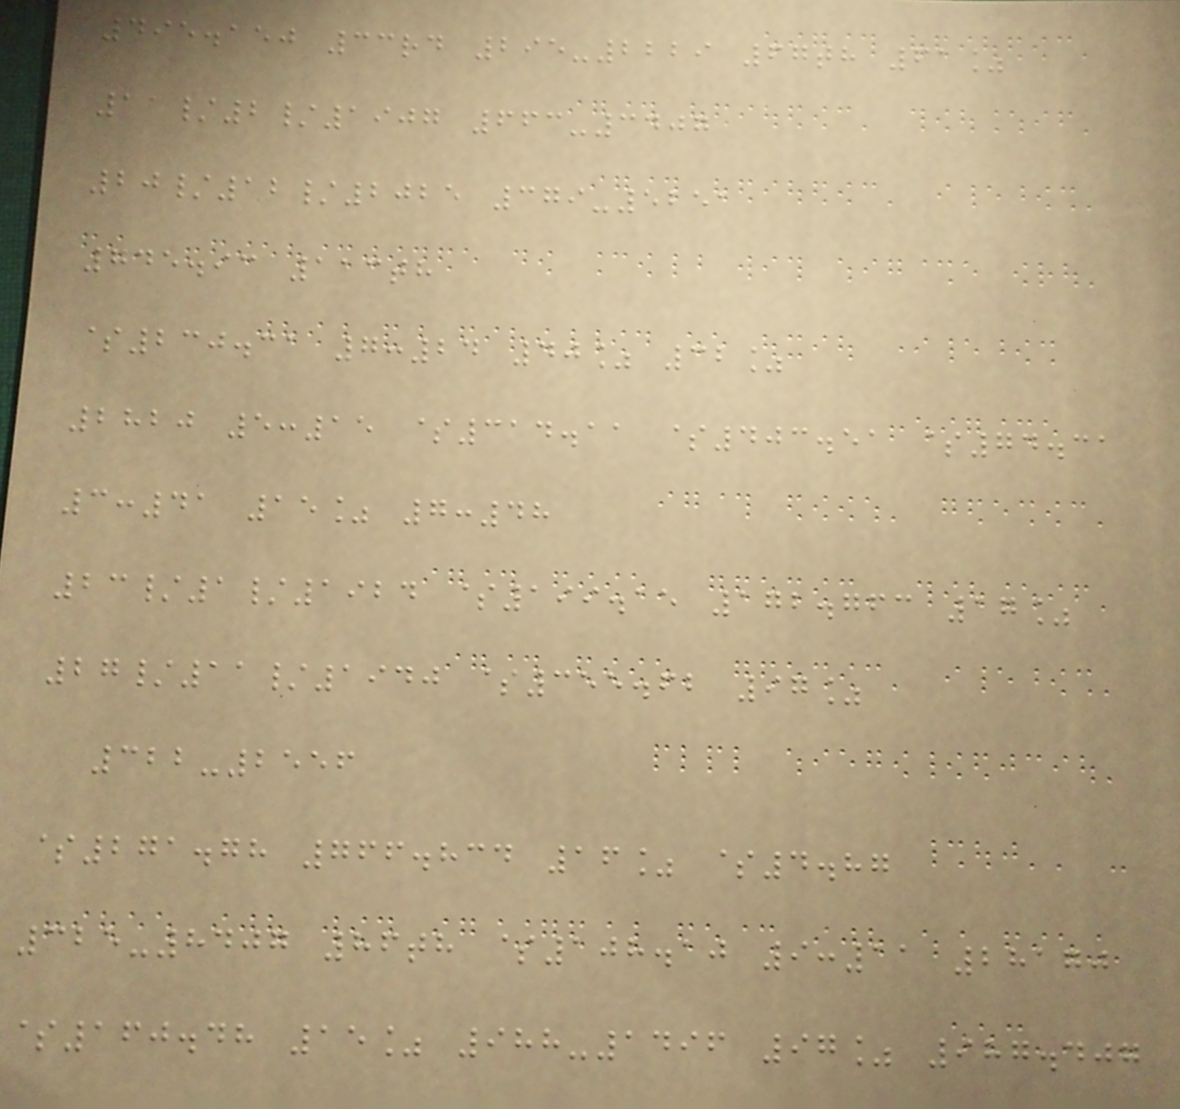495.150 33rd 295-2229 67th 61%
11/2/1907 663-3407
20/12/2025 379-5251
745.93 113th
$230.31 7:24 40% 32%
2820 5:15 $314.11 $403.51 $74.31
3:41 15% 7:48
23/1/1924 $199.15 172.763 17%
27/11/1940 $355.62 97%
322-2556
$271.78 766.834 16% $4.87
325-8407 86th $108.10 9:11 28170
$160.48 15% 988-1496 97% 987.407
